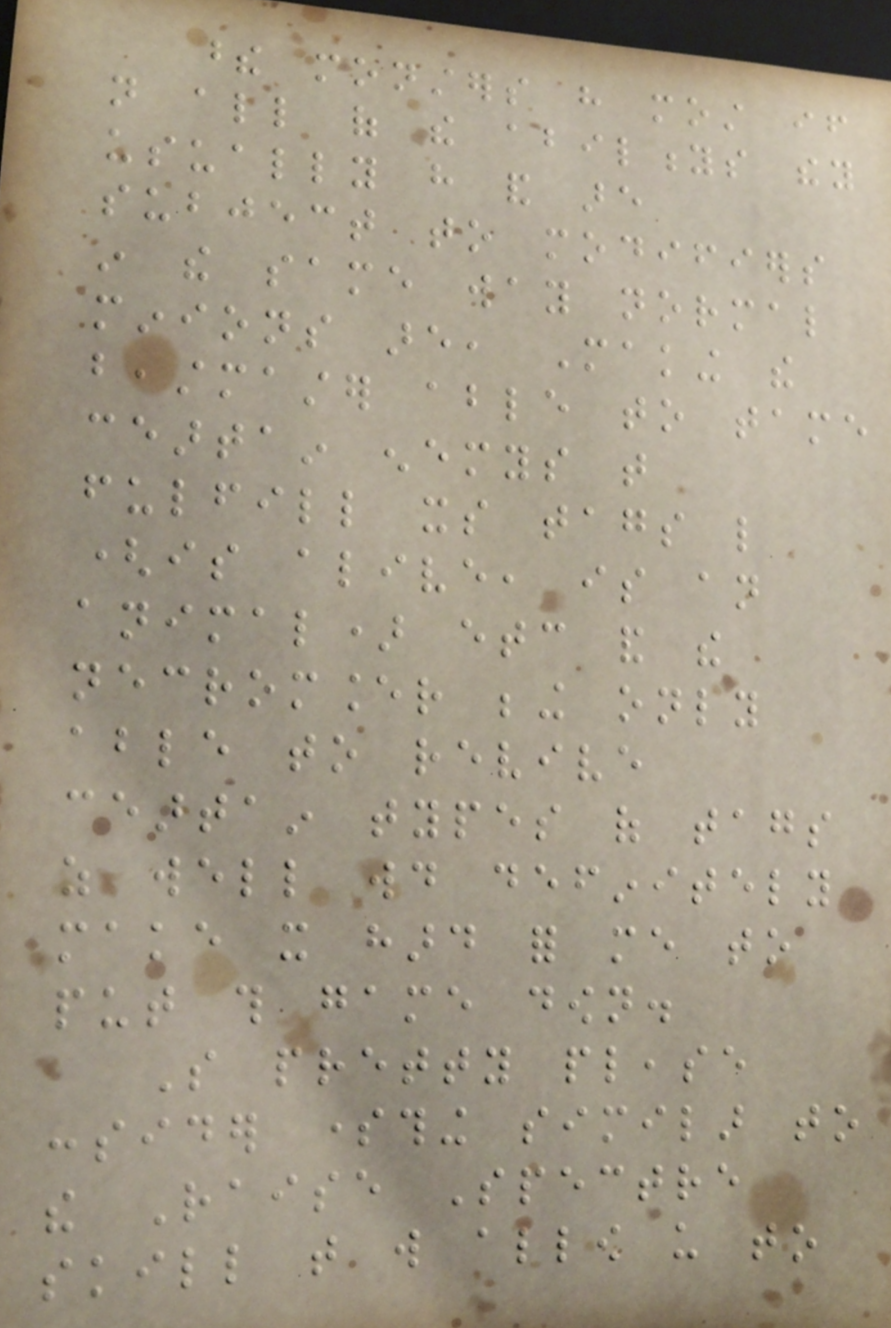these monsters have most if
not all of the abilitys they
usually have and are
subject to modifiers
in the same way normal
minions are, Making the
beastmaster able to tame
ceartain enemys that
fulfill its tags like
(is alive, is an
animal) etc and the
necromancer being only
able to revive
ceartain types of tags
as well would definitely
make it hard for me to
put this game down.
So pretty please
consider something similar to
the Raise Spectre
skill that will allow us to
